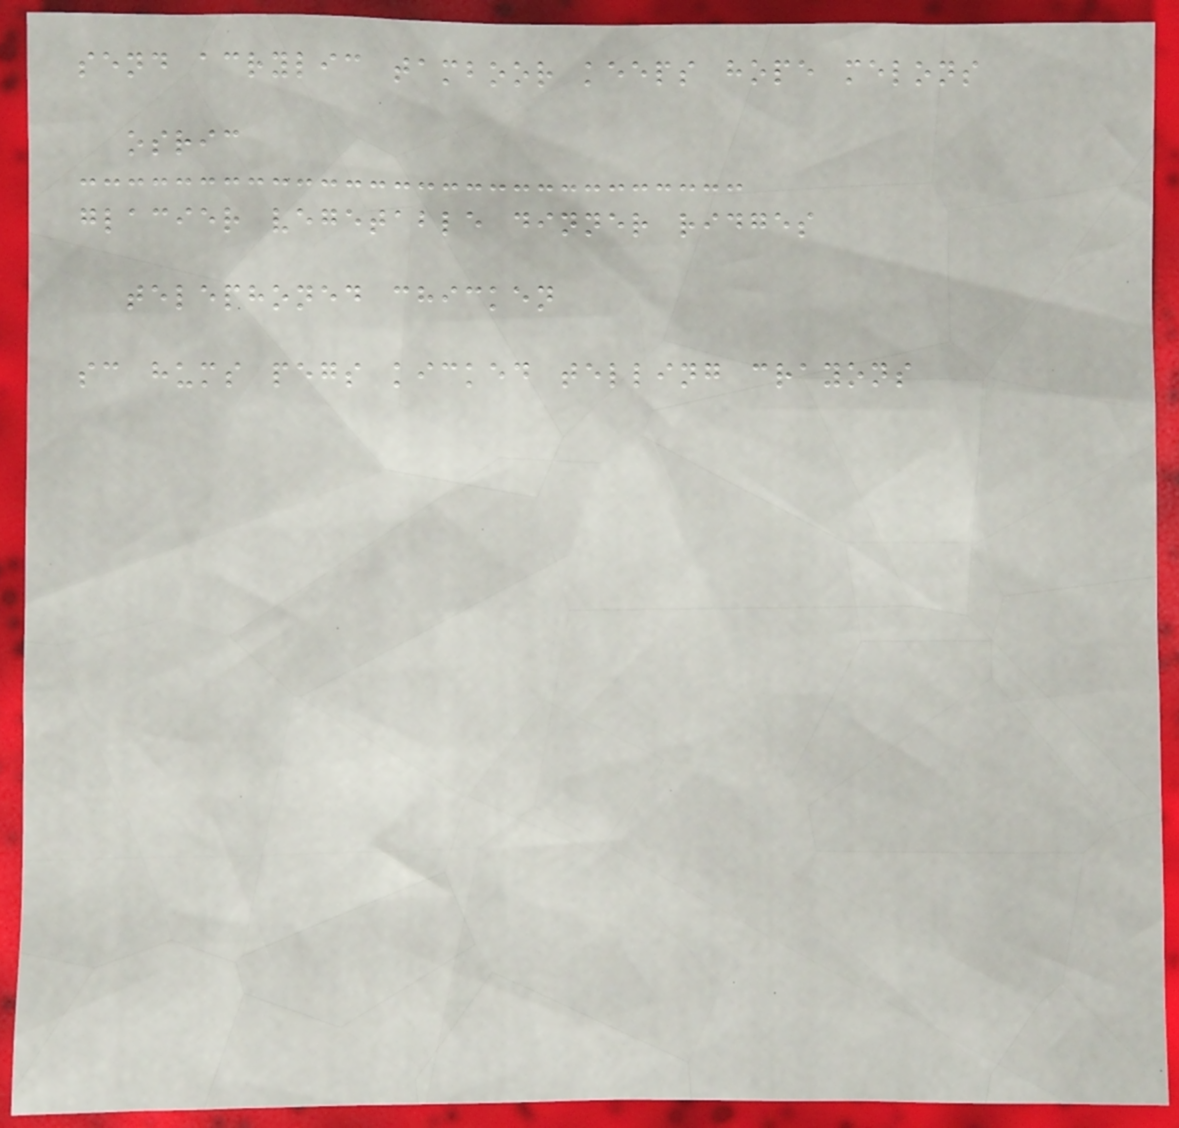send acrylic tamboor keeps hope melons
osric
glacier vegetable dinner ridges
telephoned chicken
sc hums pegs kicked telling crayons
